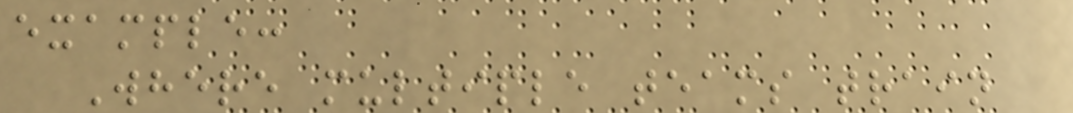example:
Where multiple teams train
